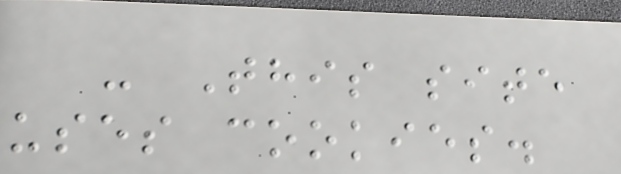- This site
uses cookies.
